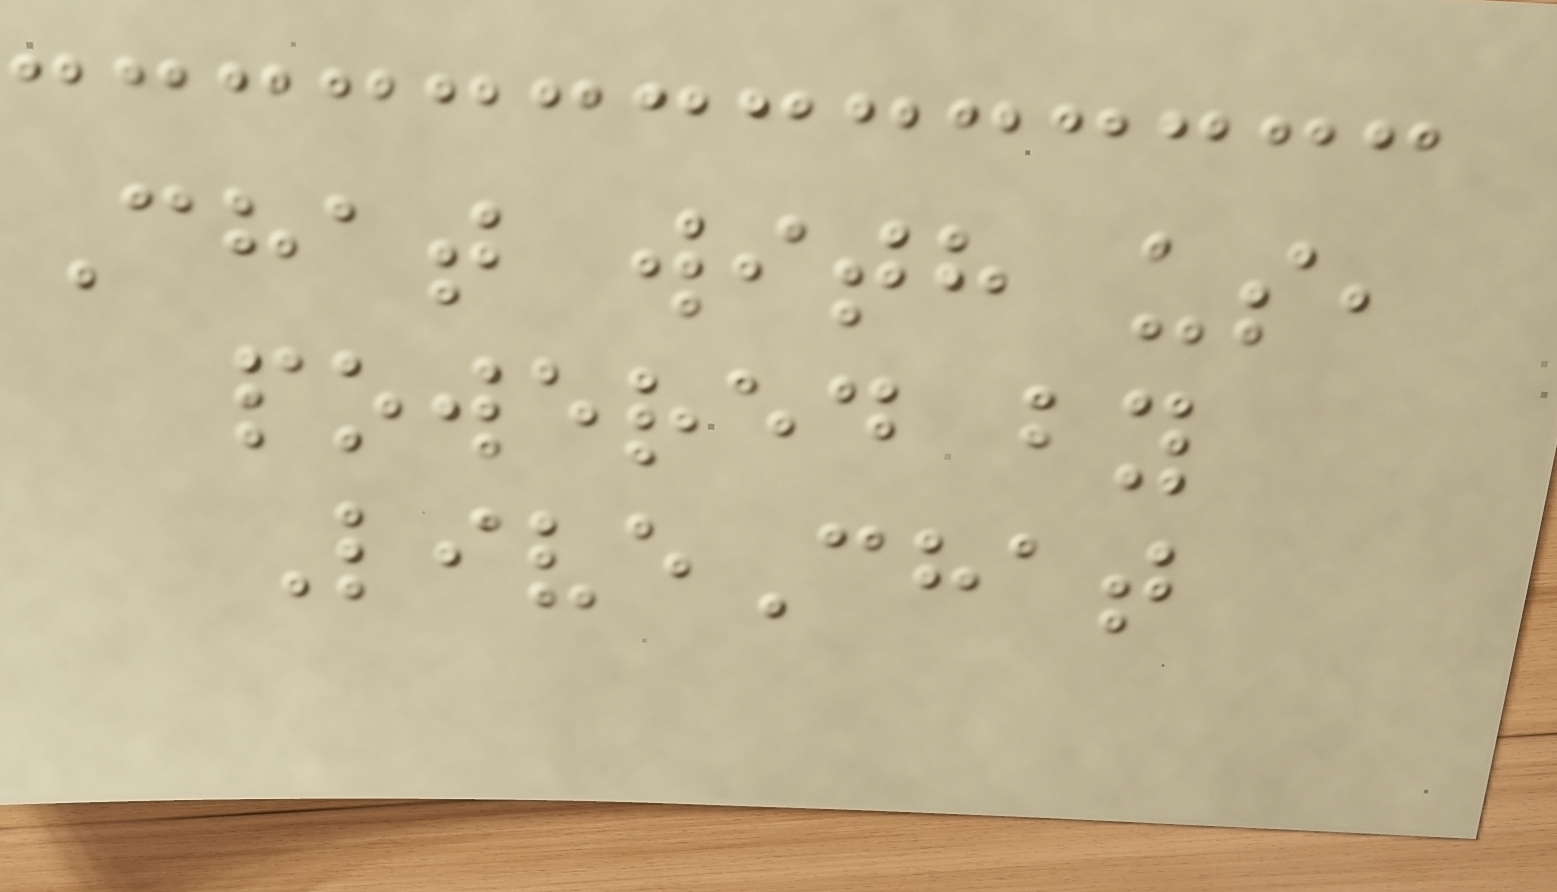Chat with us,
powered by
LiveChat
